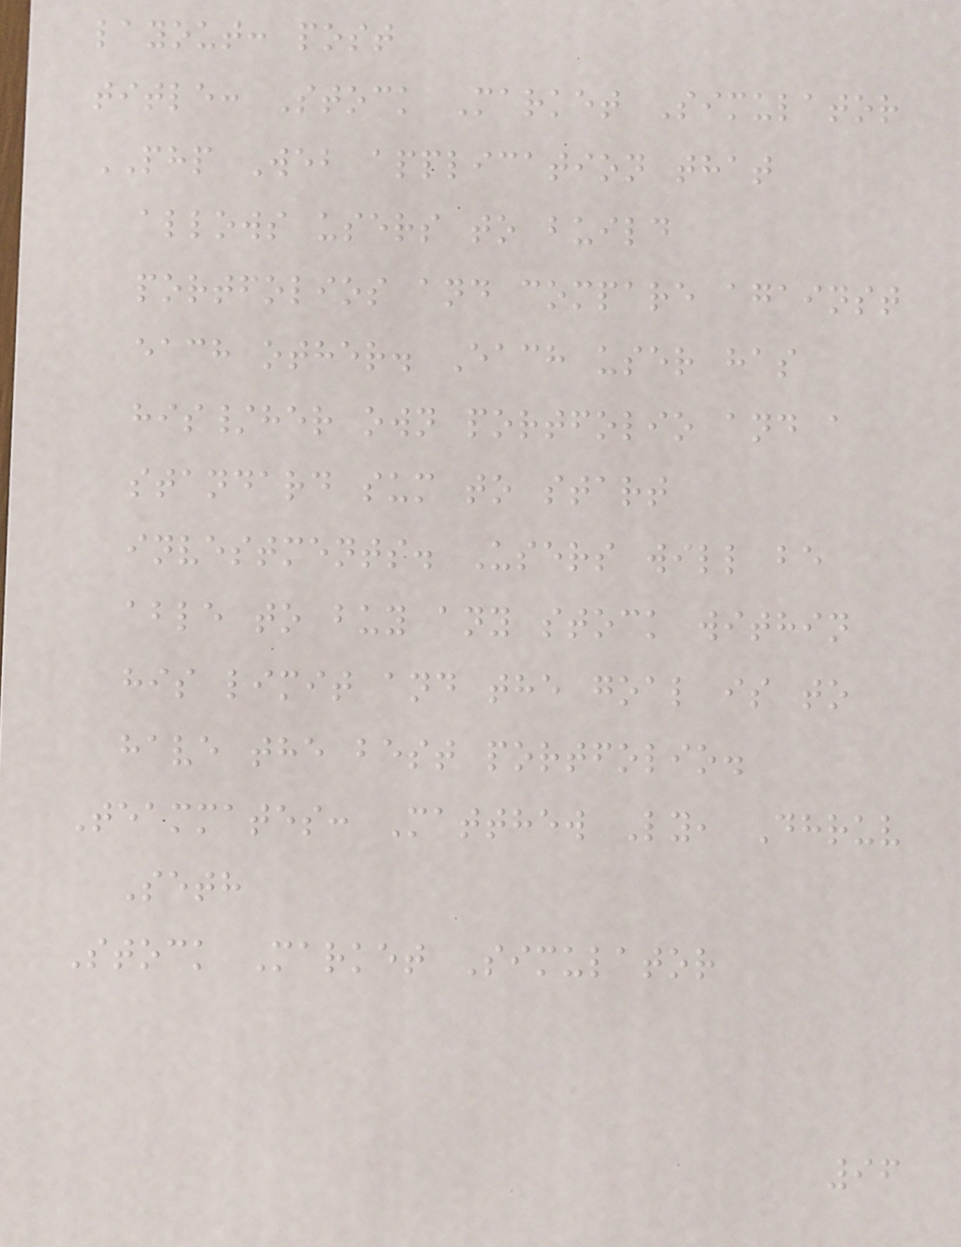layout: post
title: Stock Market Simulator
PHP Web application that
allows users to build
portfolios and compare against
each other. Each user has
his/her own portfolio and a
standard sum to start
investments. Users will be
able to buy any stock within
his limit and the goal is to
have the best portfolio.
Teammates: Matthew Ly, Dhruv
Seth
Stock Market Simulator
96
